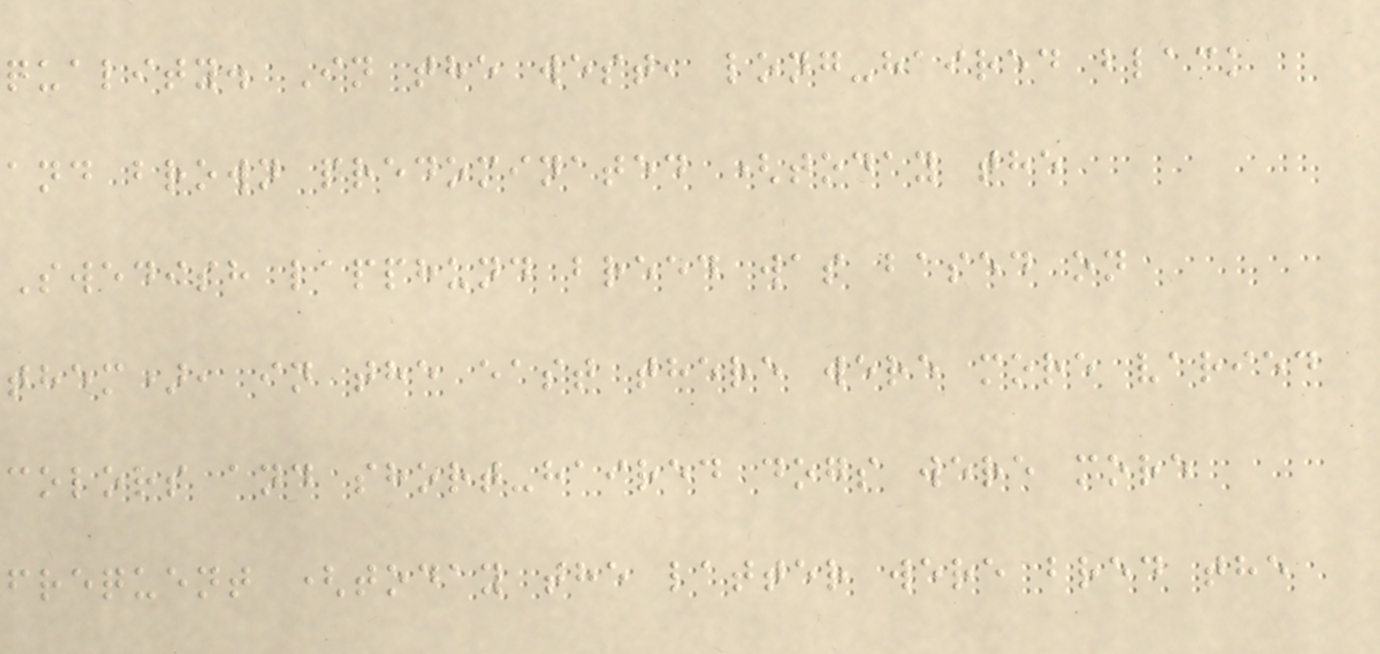quality. In the west, long-haired black
and brown predominated (today the
Swedish lapphund breed was based on
them), in the east there were more varied
colors and short-haired dogs were more
frequent (today the latter were bred the
